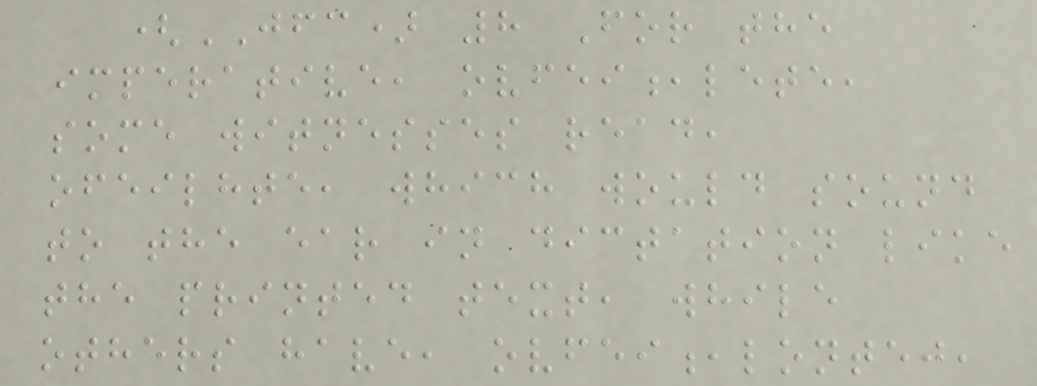(JFC) 8 For the
imperative, ovfei,lete,
some witnesses read,
ofeilhte, which would sound
to the ear in dictation like
the printed text, while
others have, ovfei,lontej,
